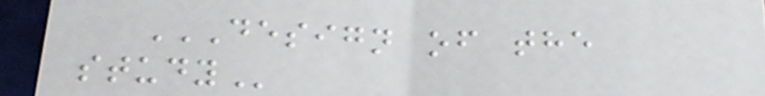DESIGN OF THE
STUDY
